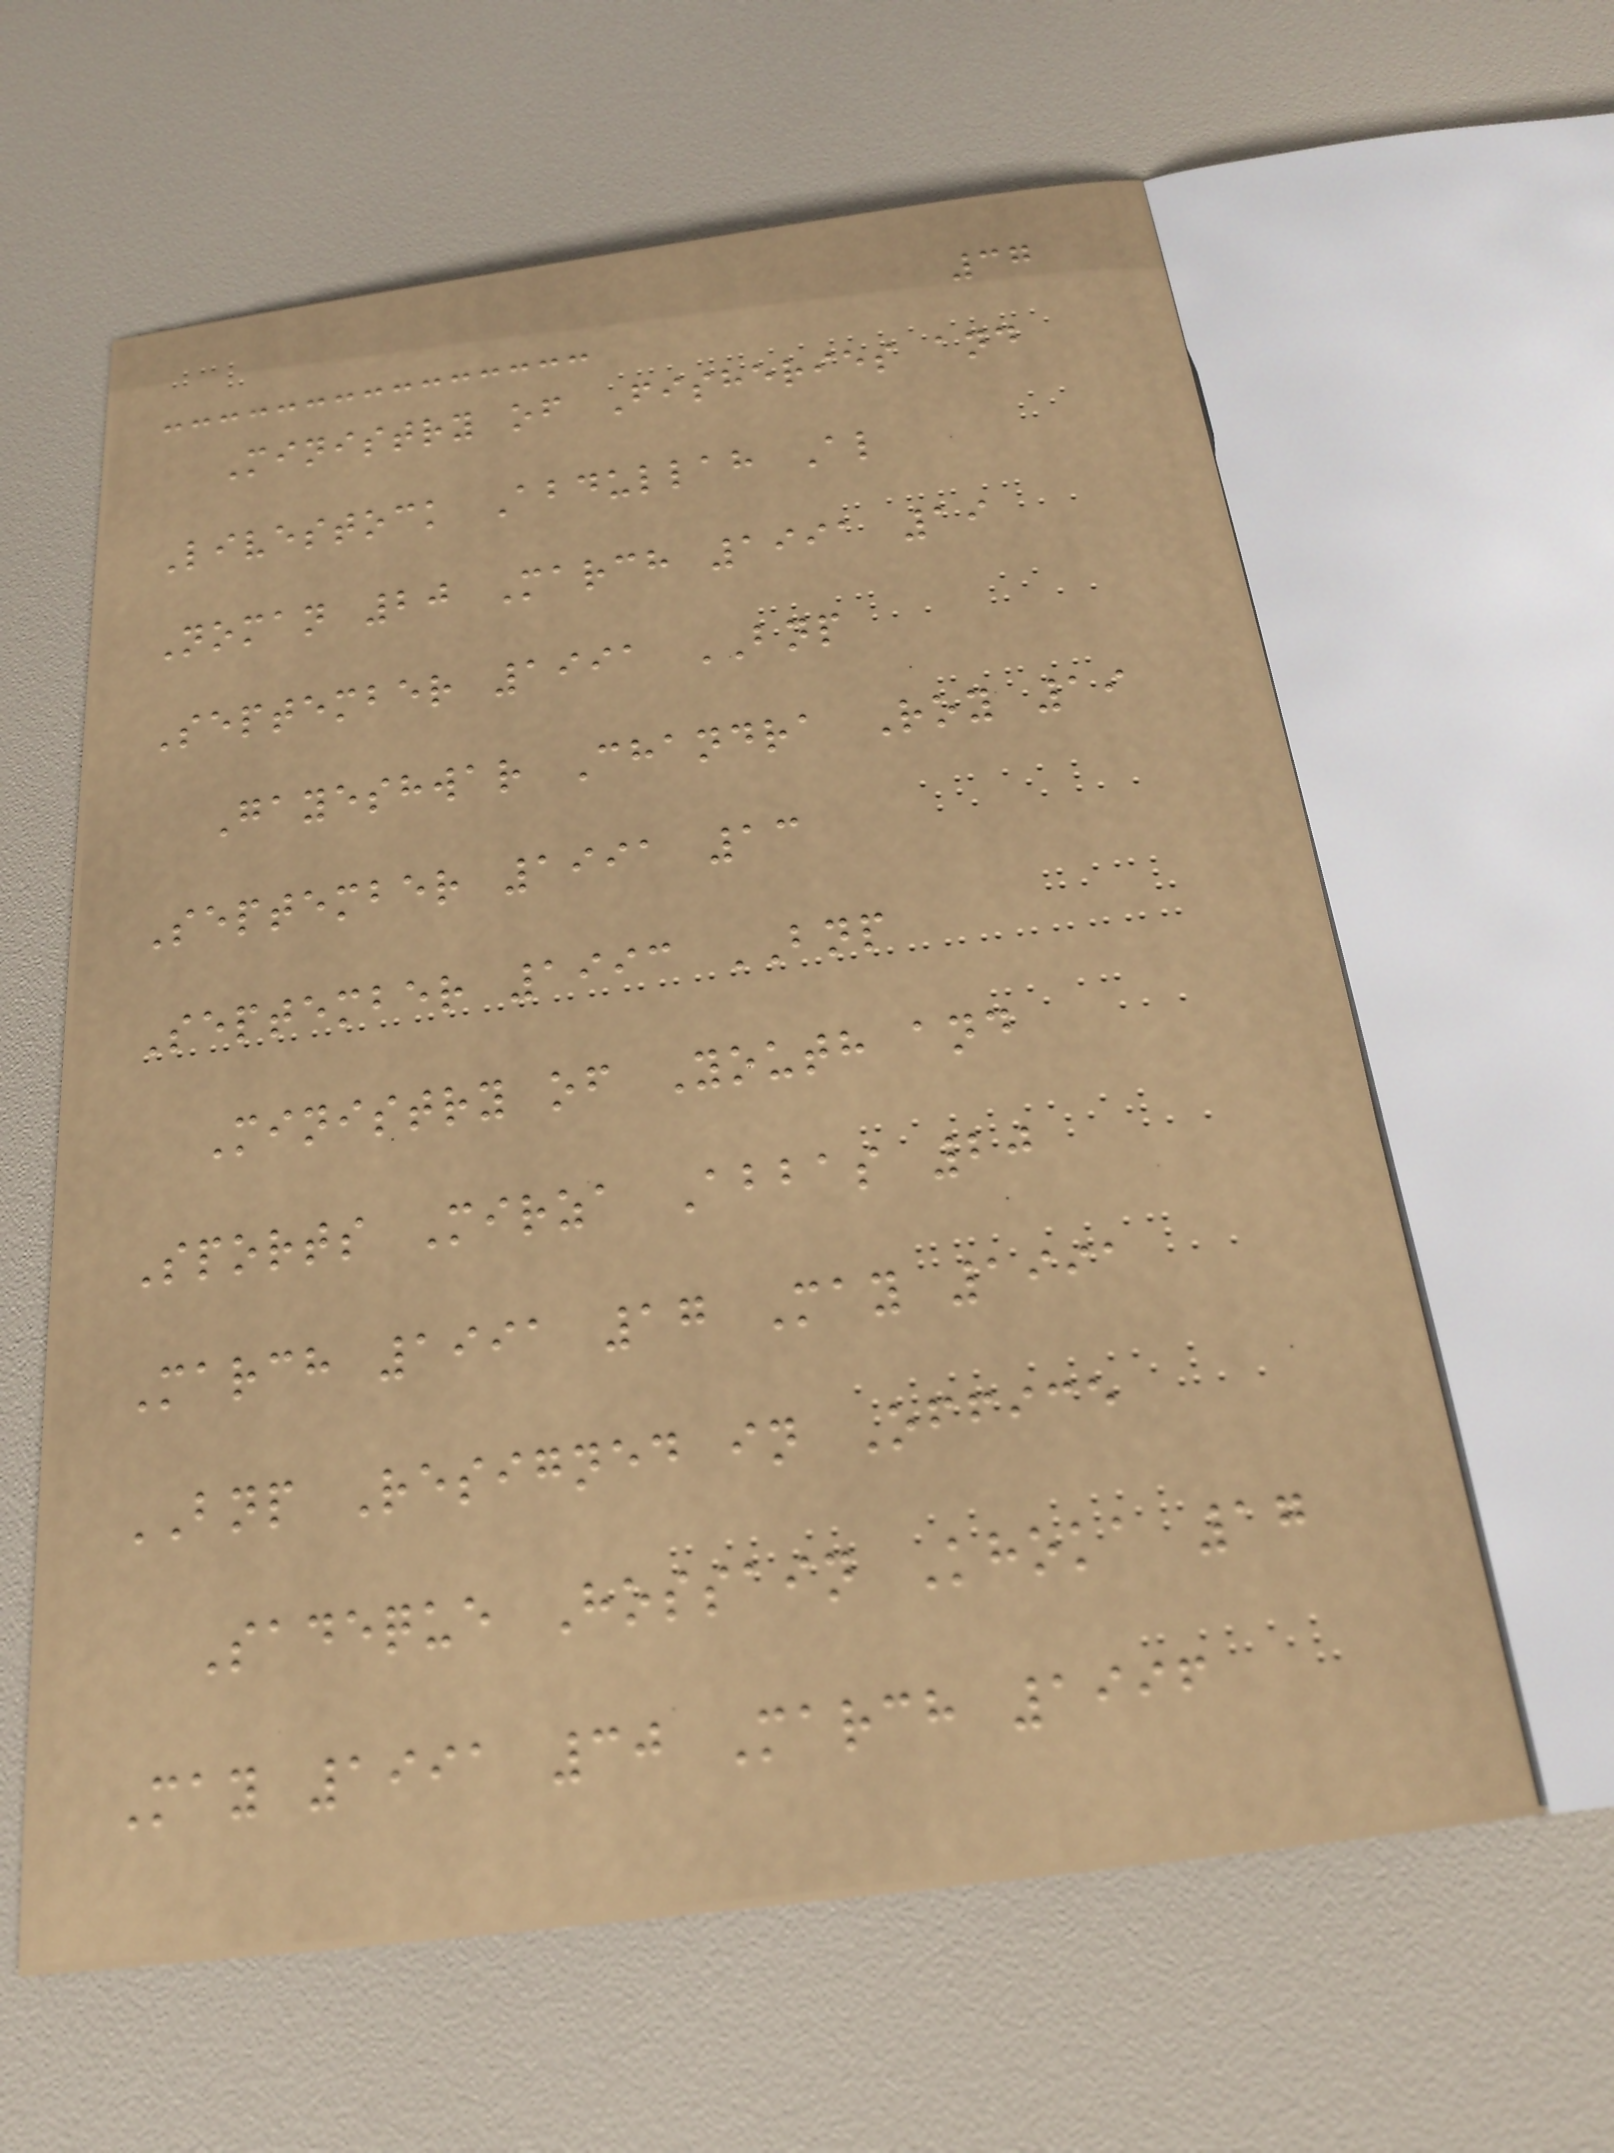37
Ministry of Fisheries and
Livestock Abdullah Al
Noman 20 March 1991 19
September 1991 BNP
Gayeshwar Chandra Roy 19
September 1991 13
September 1993 BNP
Ministry of Youth and
Sports Mirza Abbas 20
March 1991 17 May 1991
BNP Resigned in Office
Sadeque Hossain Khoka 17
May 1991 30 March 1996
